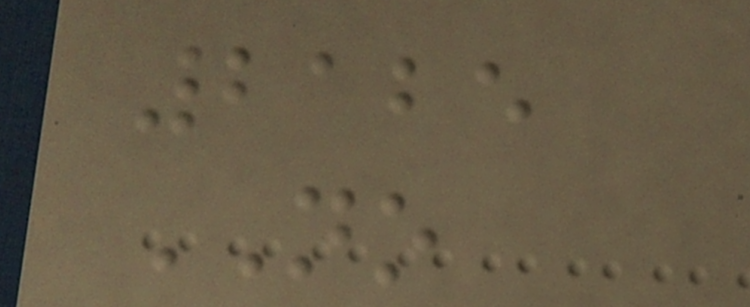2125
NO
